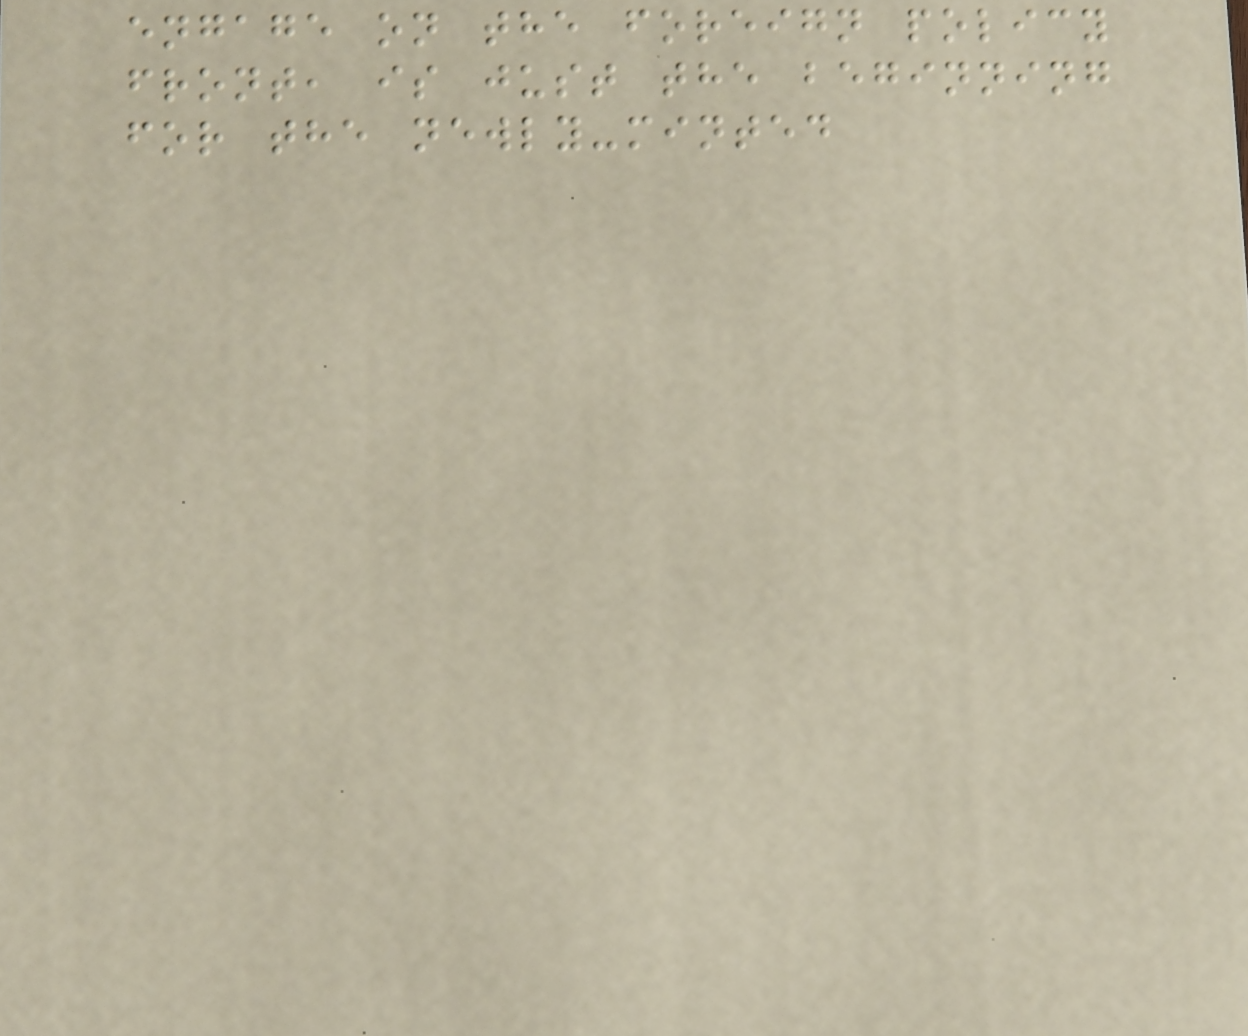engage on the foreign policy
front, is just the beginning
for the newly-minted
